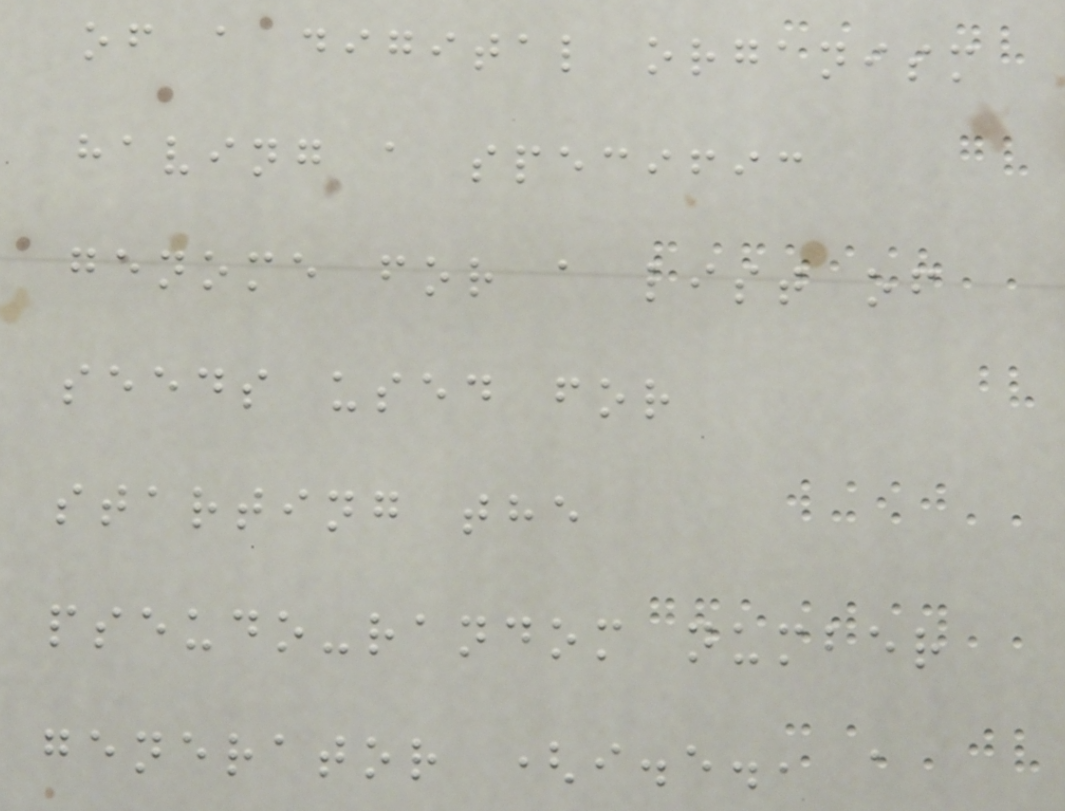of a digital organism
having a specific
genome for a list of
seeds used for
starting the
pseudo-random number
generator (i.e., a
